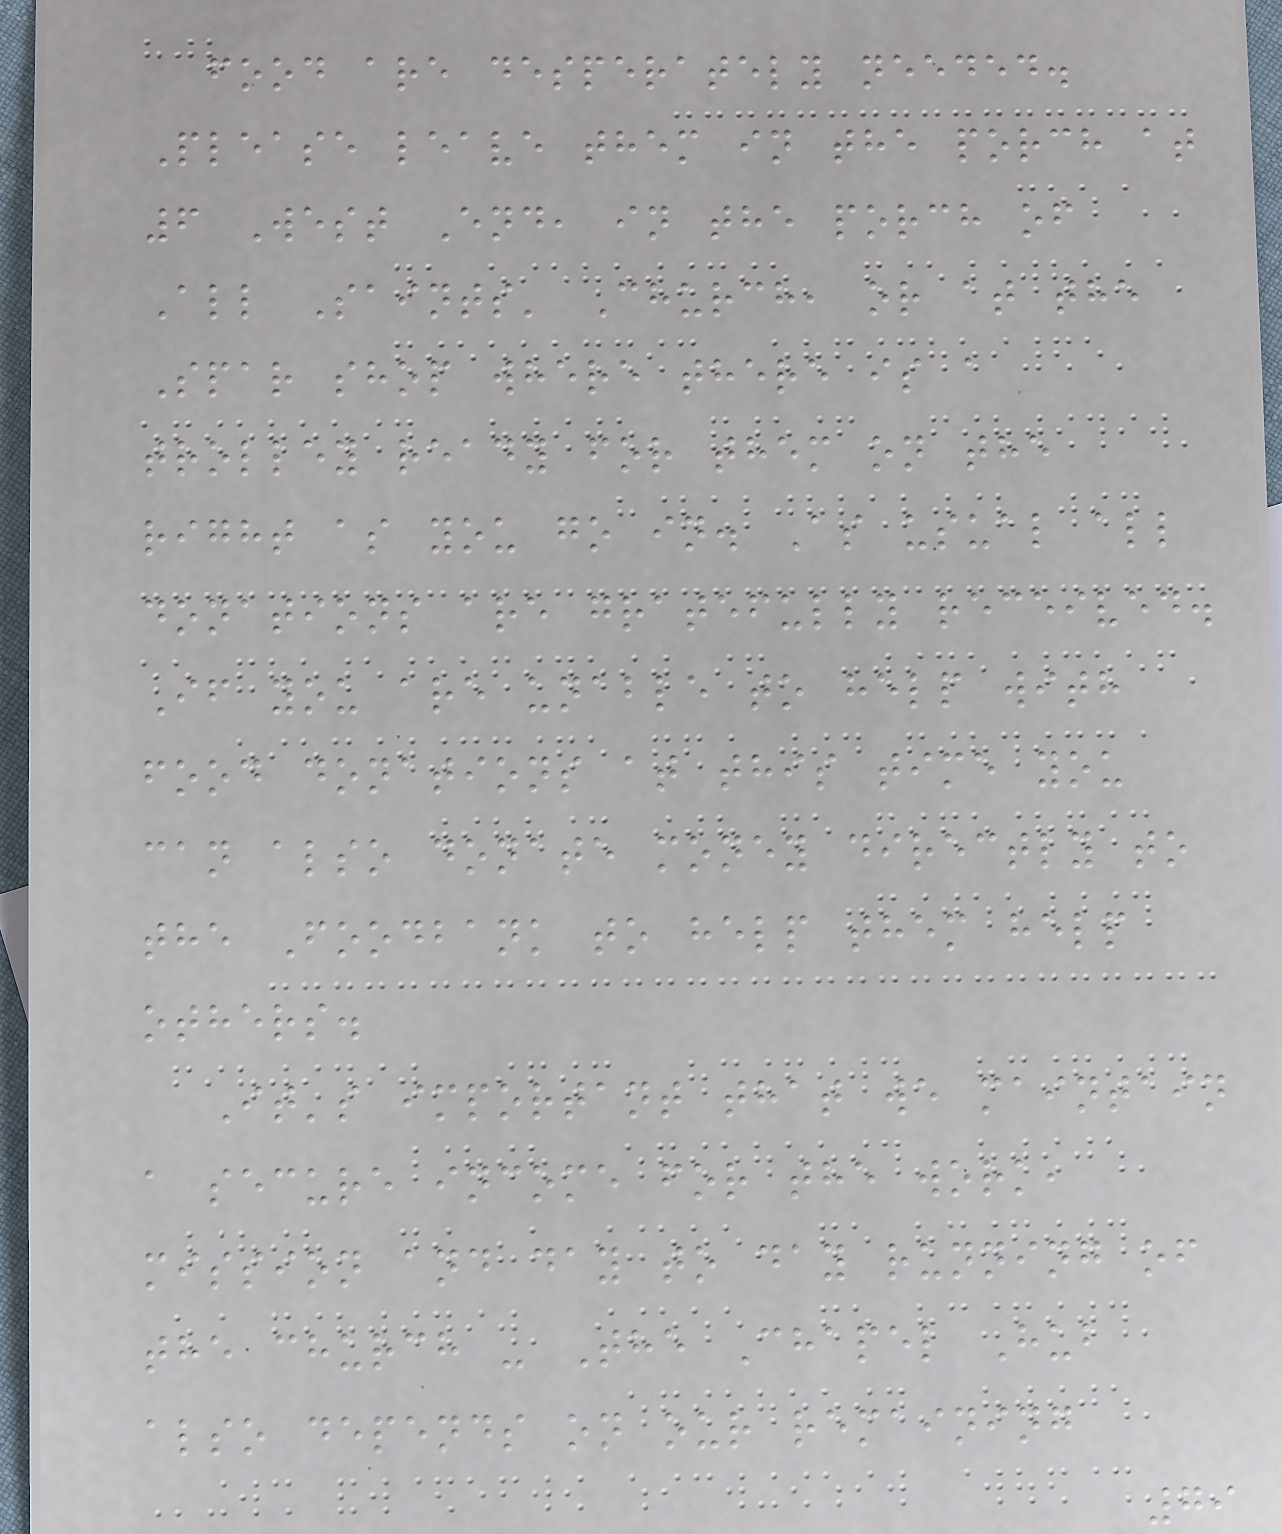food are desperately needed.
Please leave them in the porch at
6 West End, in the porch of
All Saints' Church, or at the
Spar shop where there is a
trolley ready for them on the
right as you go in. As usual all
donations are gratefully received.
If you are unable to help with
food donations at this time you
can also donate money directly to
the Foodbank to help them help
others.
It's important that we maintain
a secure income for the work,
mission and day to day running of
the church - The Chapel Hub
also depends on our remaining
79
